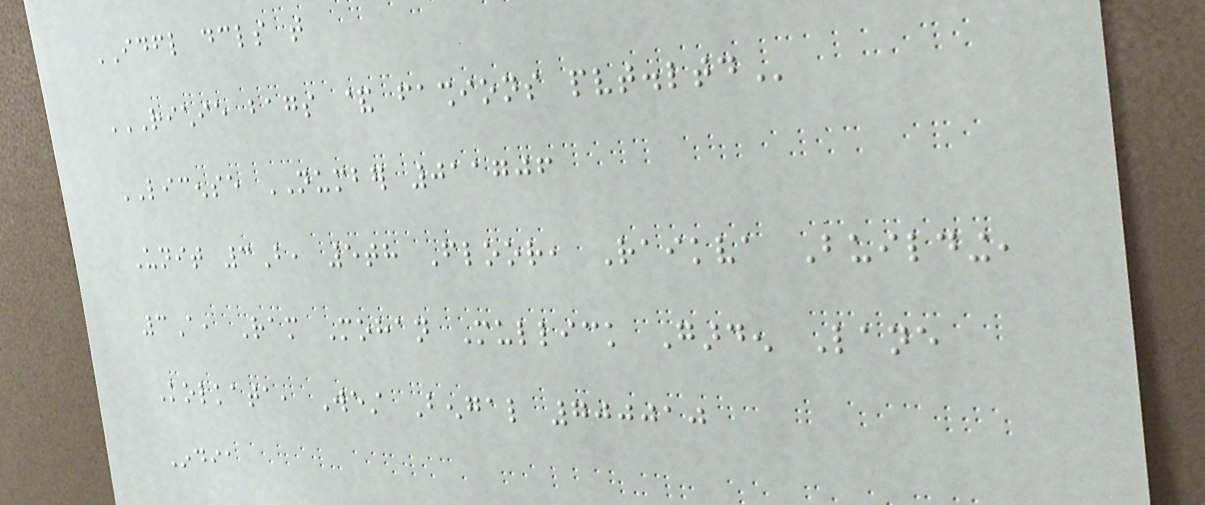IDFL declares that
RICHIE BAGS & FASHIONS PVT.LTD
LICENSE NUMBER 011706
Unit 3B, 5th Floor, Raikva Building,
3A, Ram Mohan Mullick Garden Lane
Kolkata, West Bengal 700010
India
